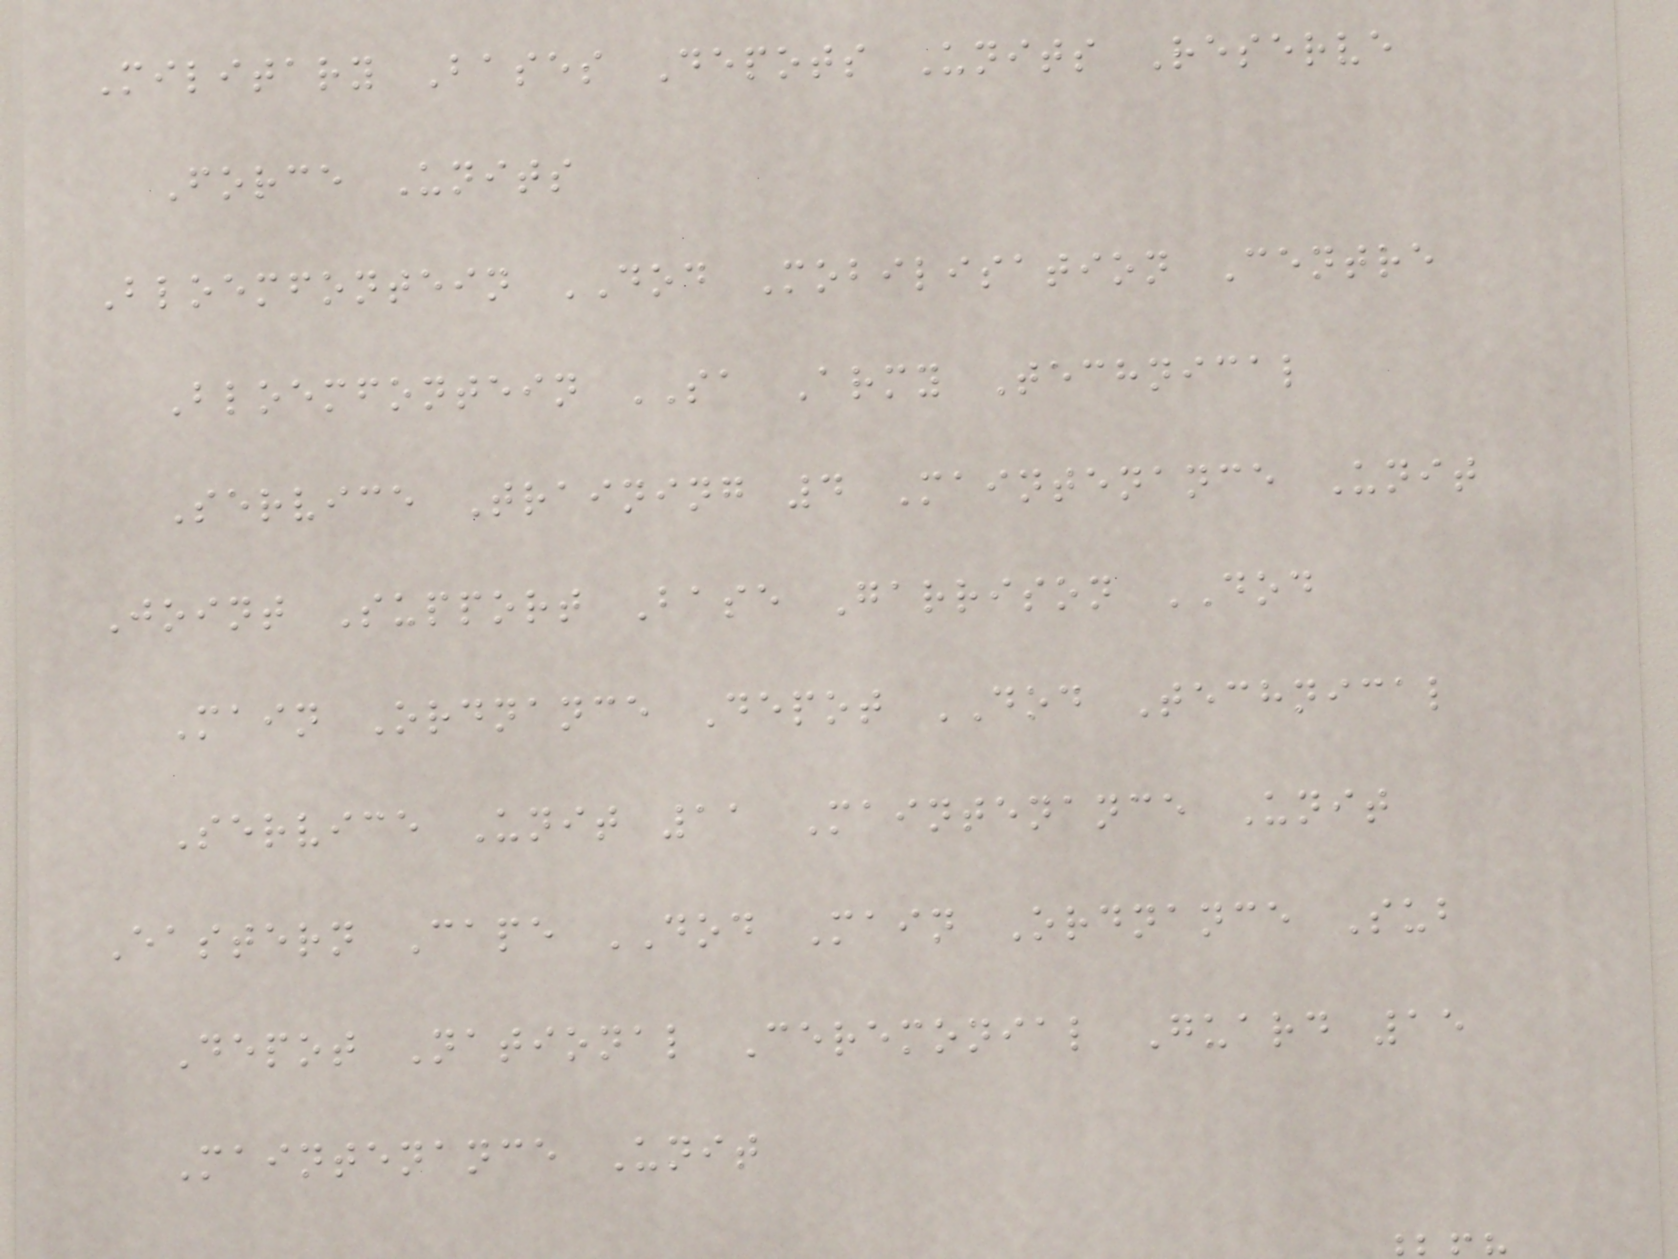Military Bases Depots Units Reserve
Force Units
Bloemfontein DOD Mobilisation Centre
Bloemfontein SA Army Technical
Service Training 4 Maintenance Unit
Joint Support Base Garrison DOD
Main Ordnance Depot DOD Technical
Service Unit 11 Maintenance Unit
Eastern Cape DOD Main Ordnance Sub
Depot National Ceremonial Guard 15
Maintenance Unit
